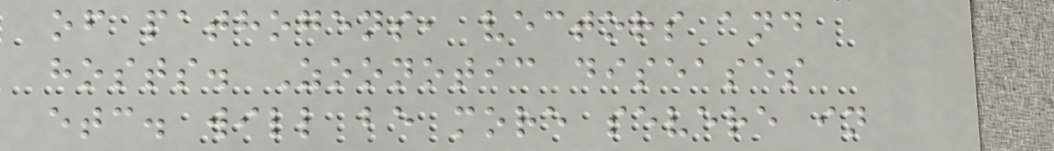of pathogens, vectors and
hosts. Zoonotic diseases
etc. will be more severe in
